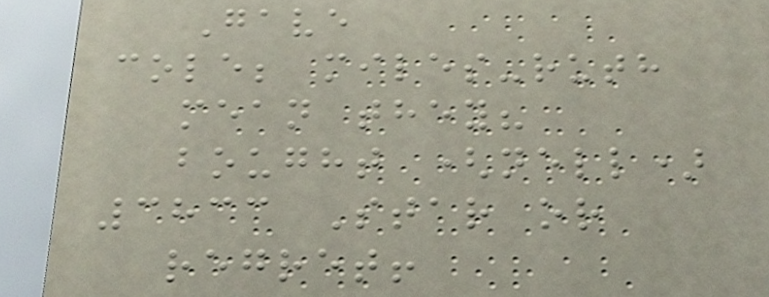Gave
cole; miles-ruth
mean they?
bought (nell)
3833 Star or
regret!
